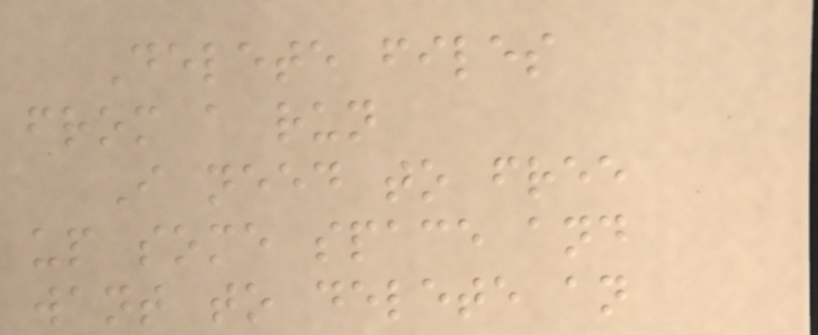Delete files
from a run
I need to free
up some space and
want to delete an
